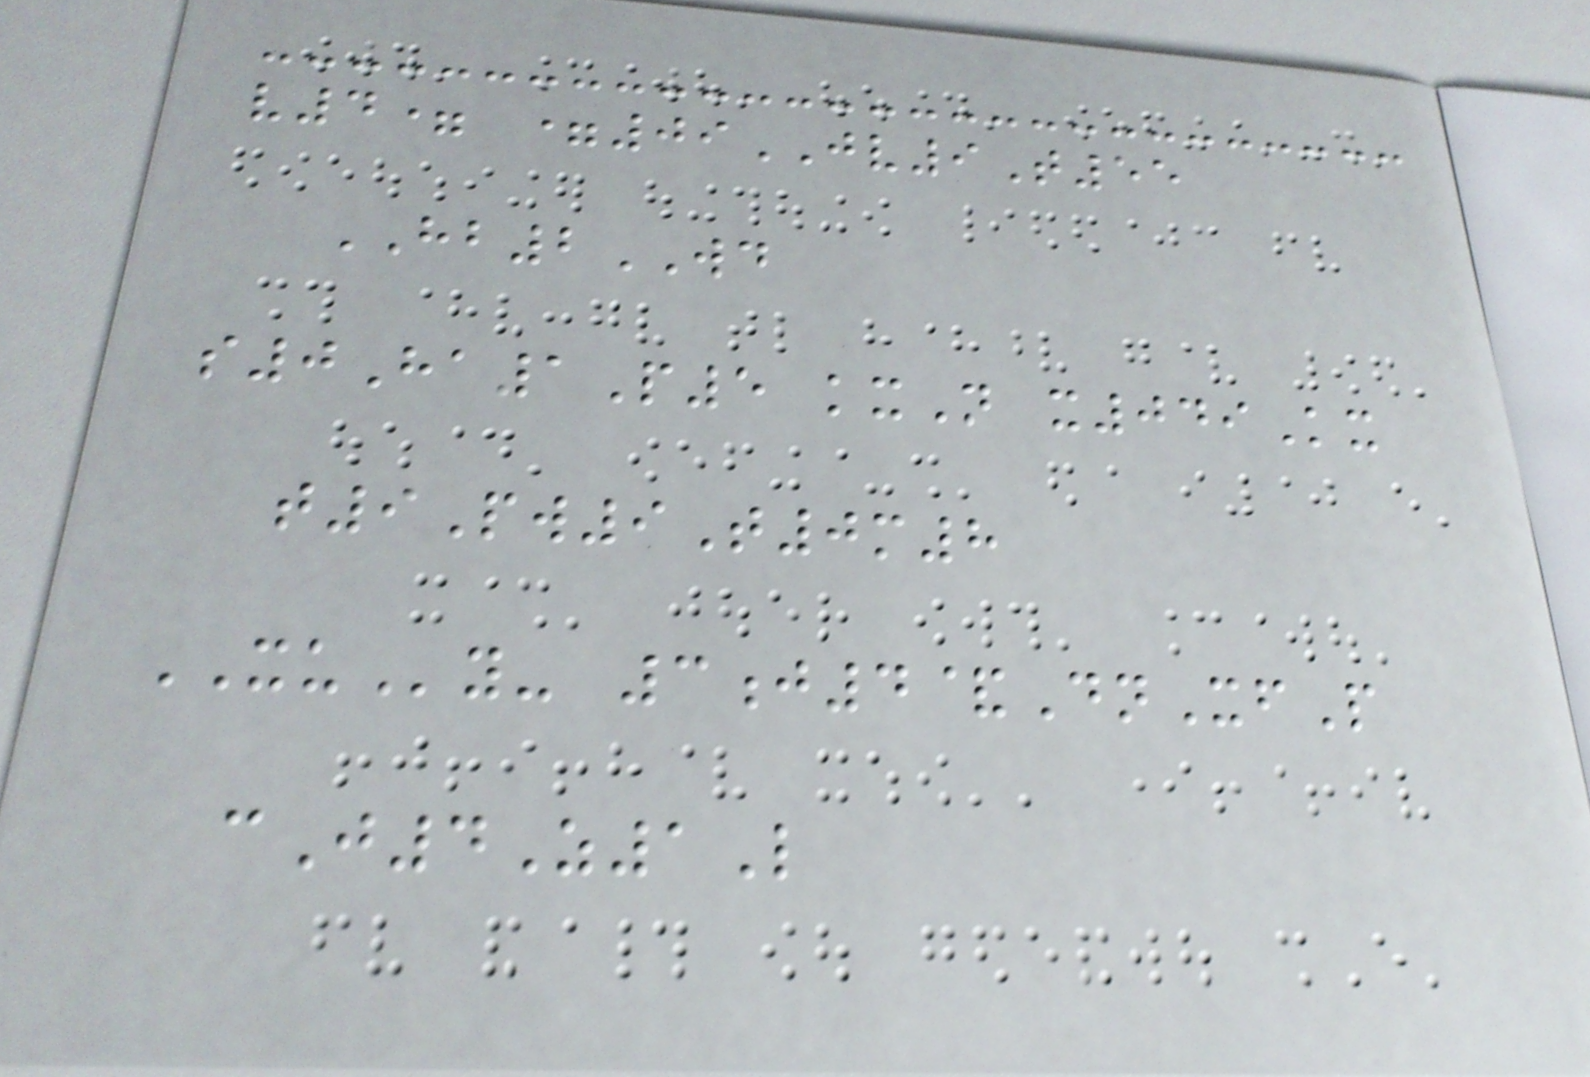v4= =09JV9T55
HB2WD
s0Ha1P5 kxN x049Kx
t9Pw9T0m8
XUy- 3j4&DnXfP
cJ4Z1L
